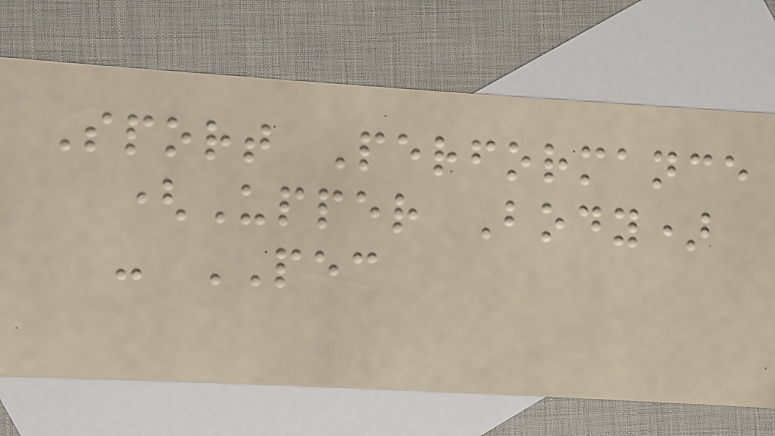Sport Performance
(Upper Body)
- PEC
